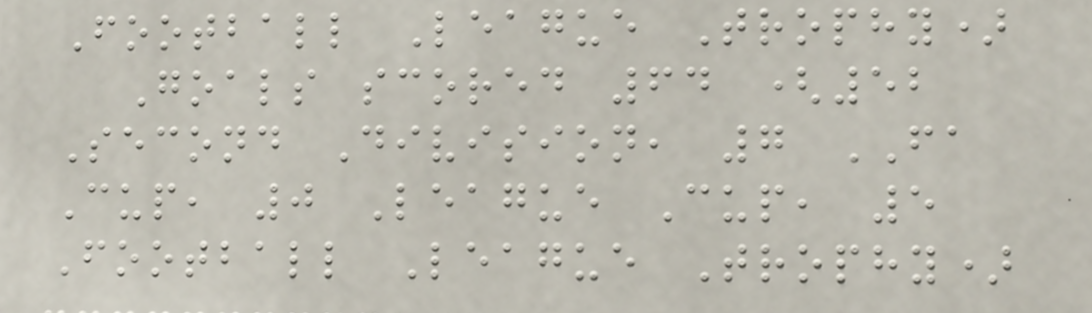Football League Trophy)
Goals scored 64 (52
Second Division, 7 FA
Cup, 0 League Cup, 5
Football League Trophy)
